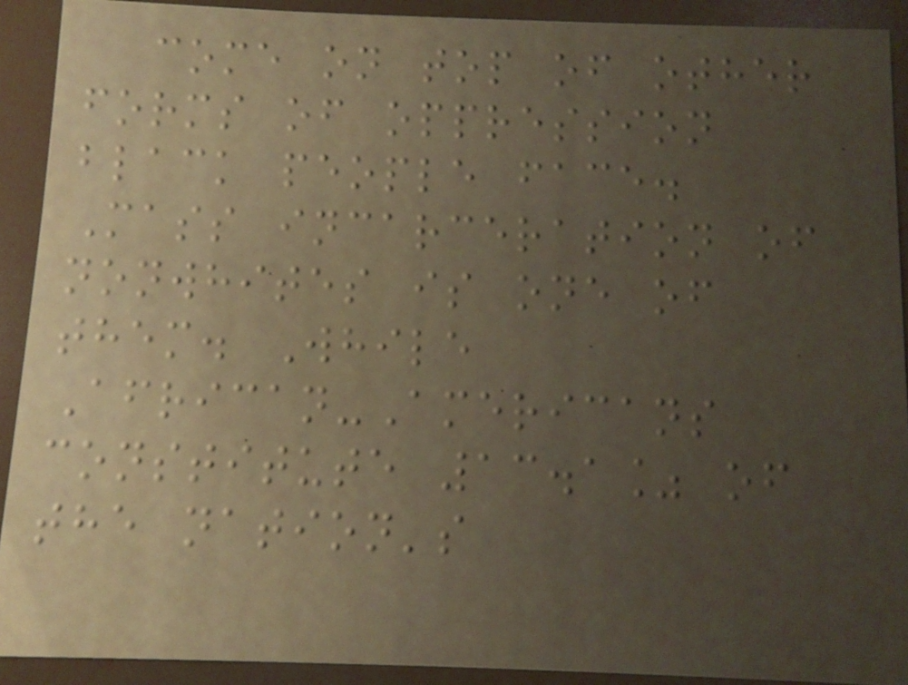come on top of other
forms of oppression
black people face.
Mass incarceration of
nonwhites is one of
them. While
African-Americans
constitute 13.1% of
the nation's
